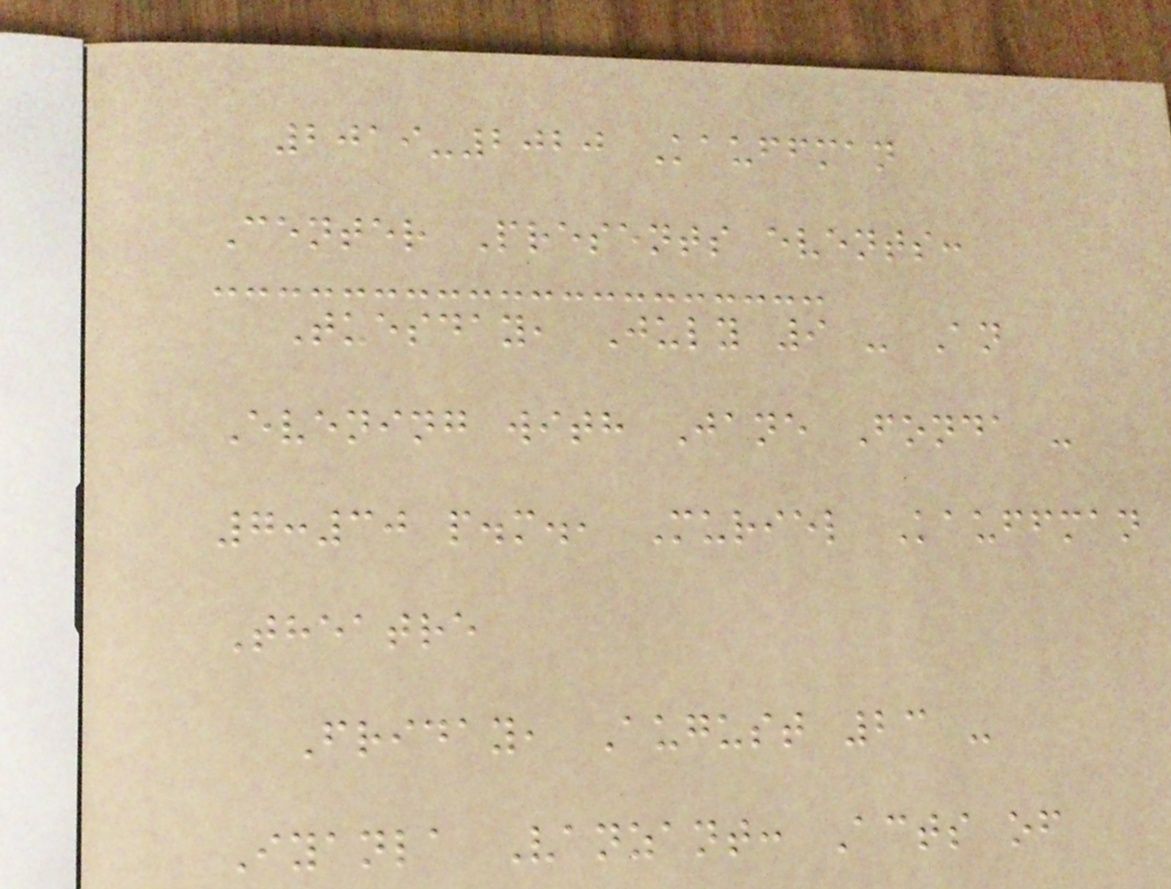2019-2020 Kauffman
Center Presents events:
Tuesday, July 9 - An
Evening with Jane Fonda -
7:30 p.m., Muriel Kauffman
Theatre
Friday, August 23 -
Iyanla Vanzant: Acts of
